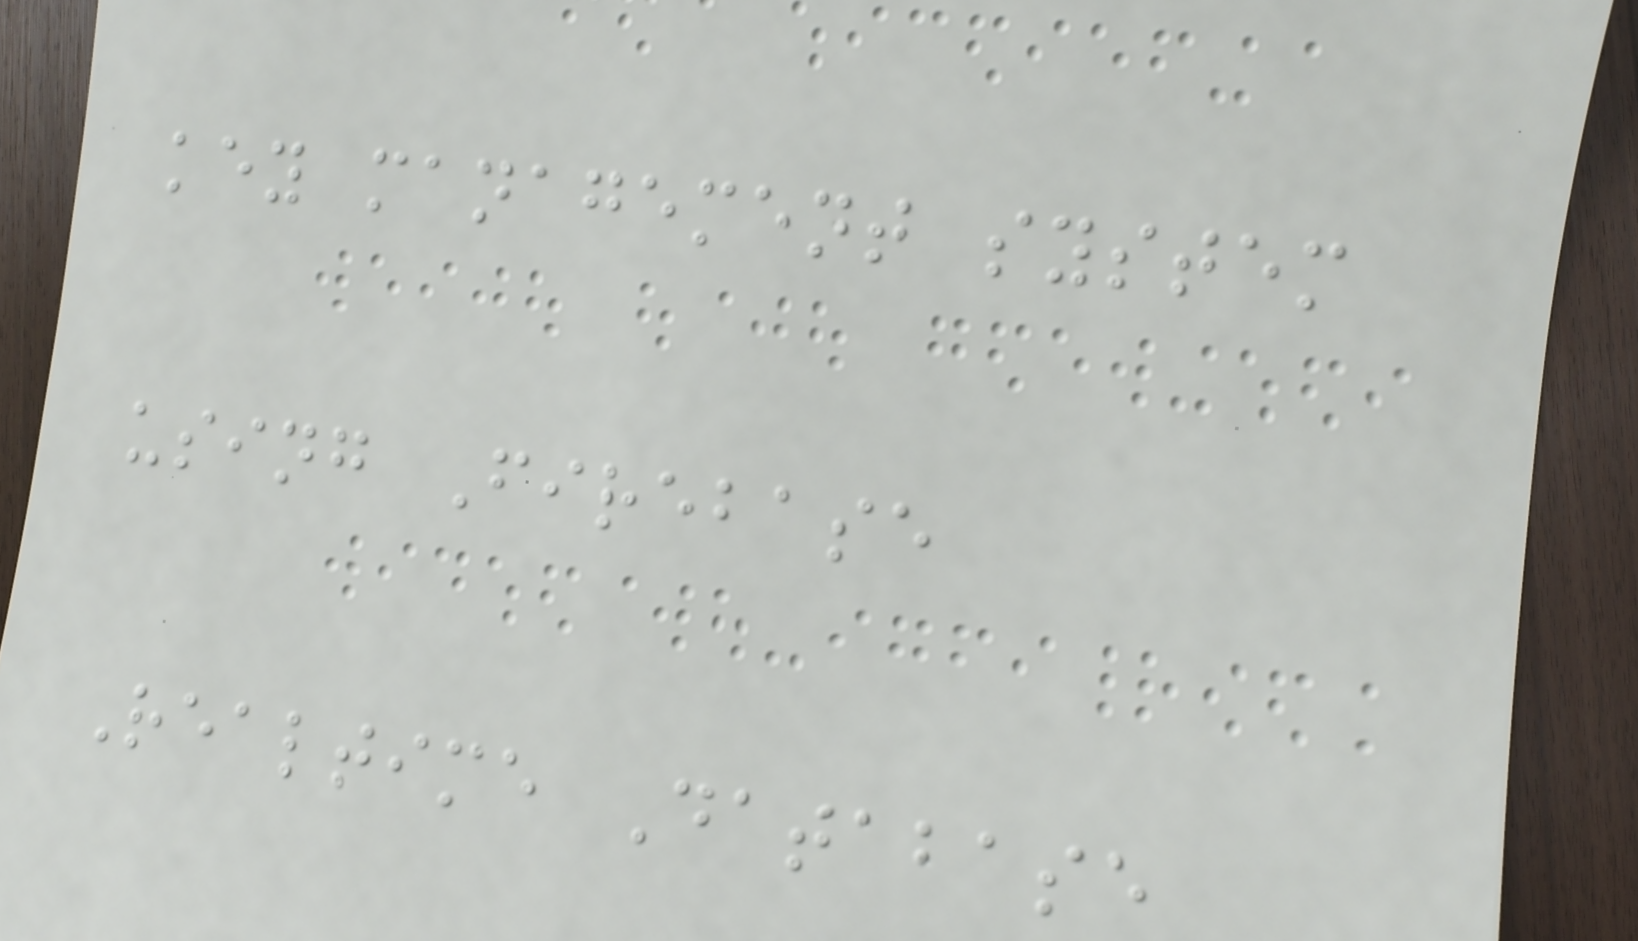key management system
using Firebase
Realtime Database
